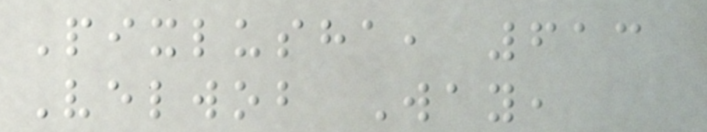Pixlusha, 613
Velwob Way,
